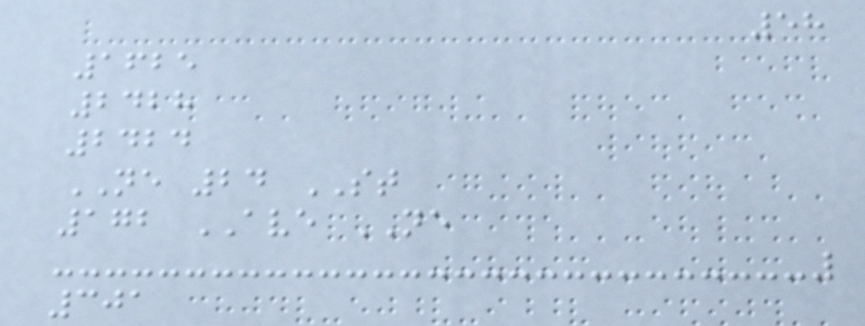58
1625
2428
2424
NE 24 ST
172 AVE NE
301
